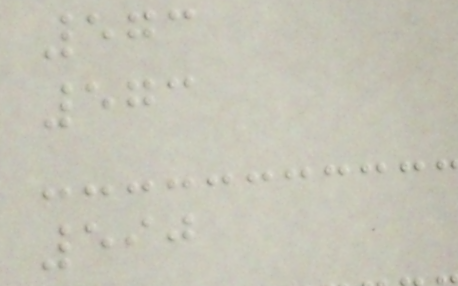573
573
590
